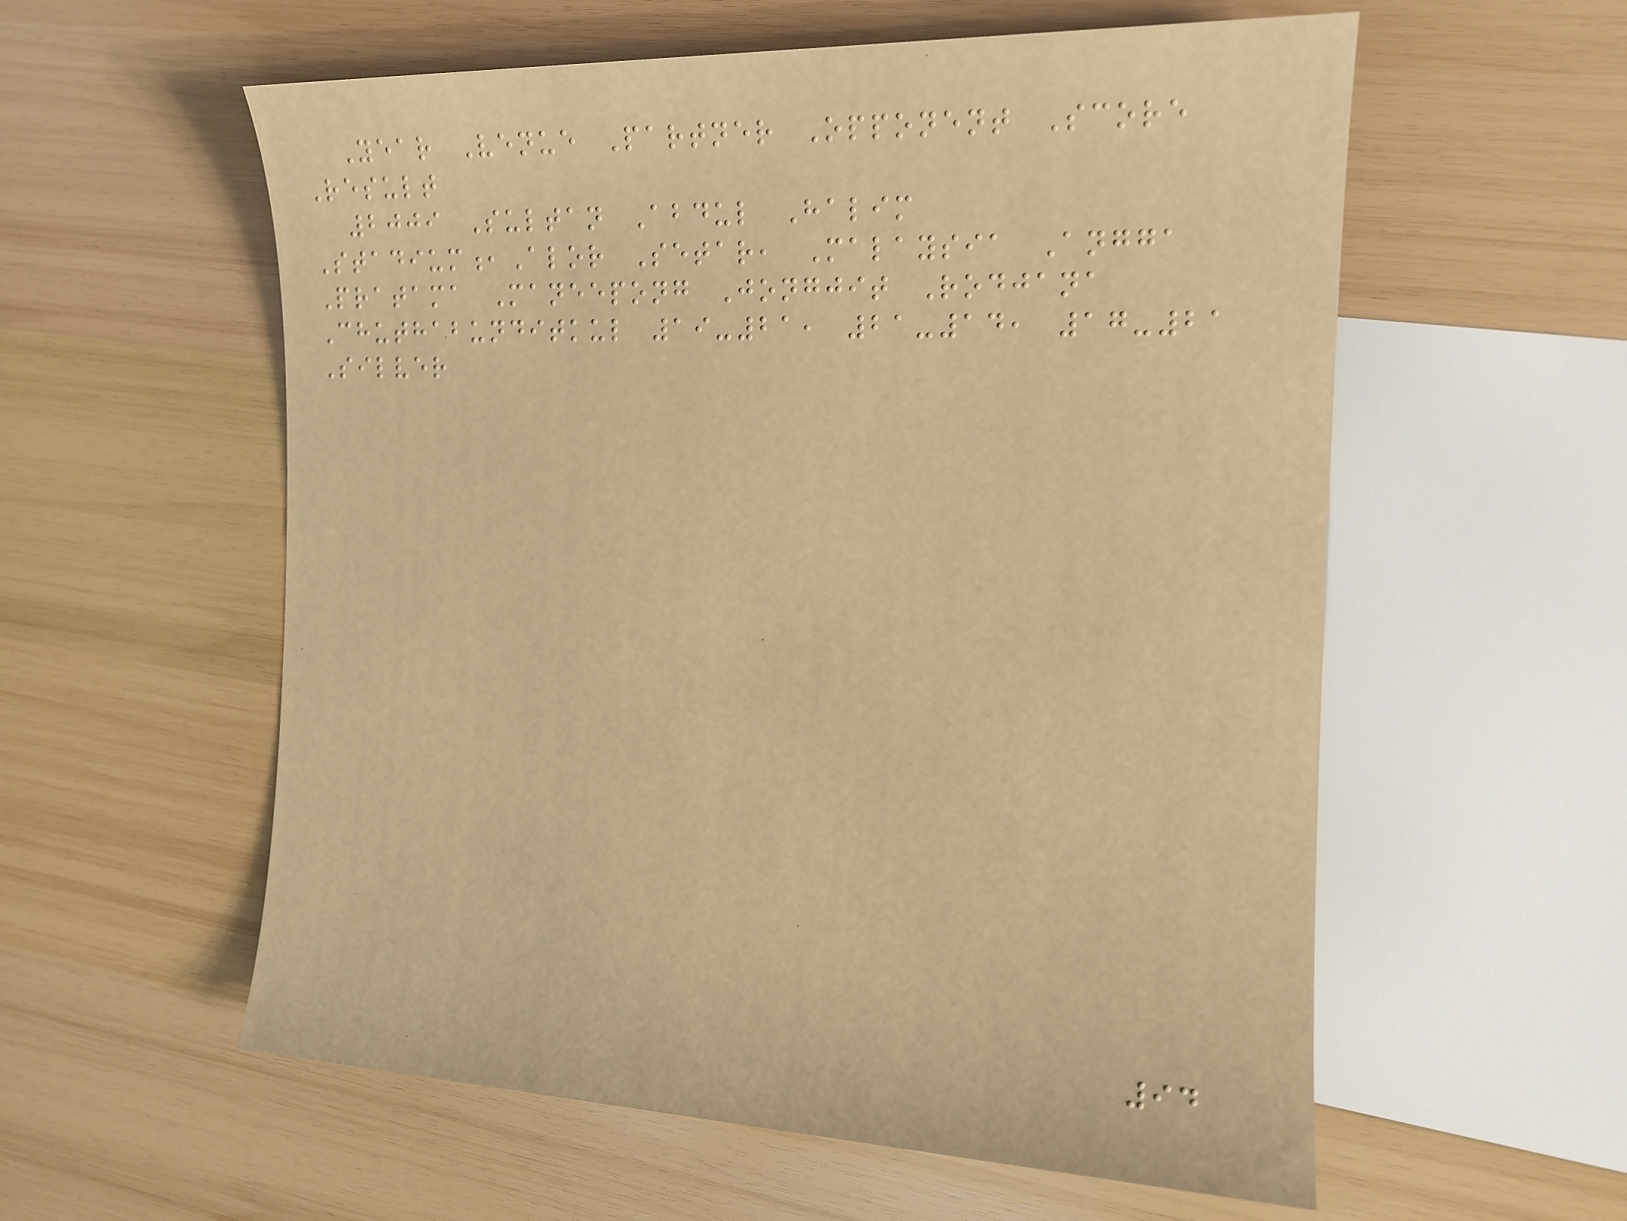Year Venue Partner Opponent Score
Result
2009 Sultan Abdul Halim
Stadium,Alor Setar, Malaysia Angga
Pratama Maneepong Jongjit Rodjana
Chuthabunditkul 19-21, 21-14, 17-21
Silver
94
